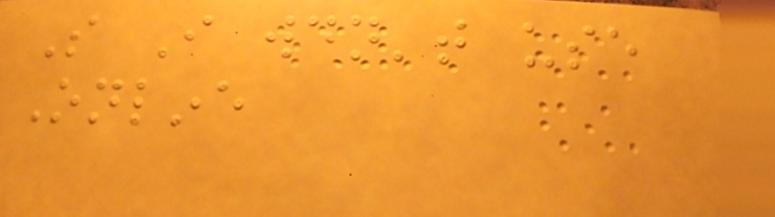So I wouldn't use
Online
